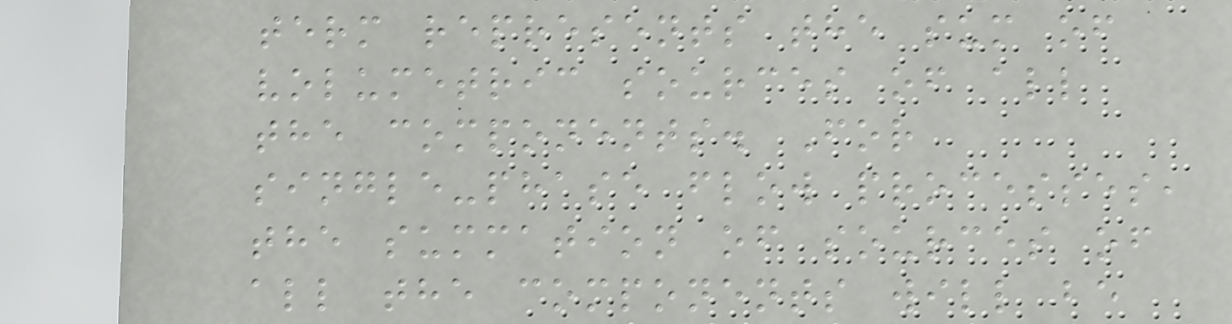term represents the sum of
volumetric sources of all
the components. For
single-phase flow processes,
the summation of sources of
all the components will be
